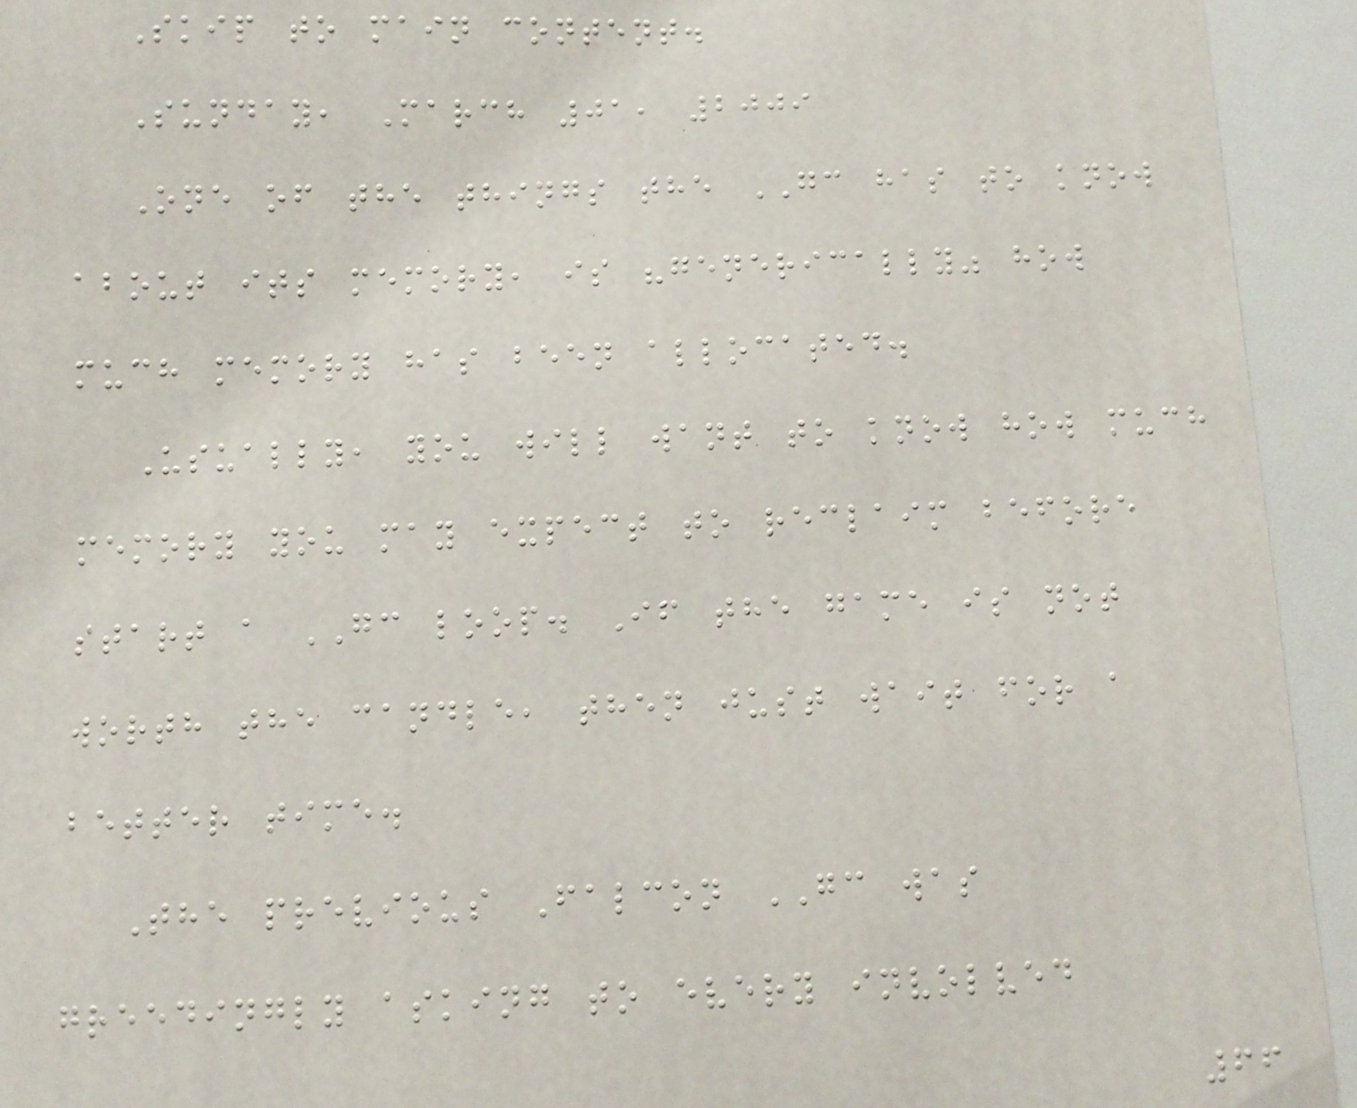Skip to main content.
Sunday, March 01, 2009
One of the things the GC has to know
about its memory, is "generically" how
much memory has been allocated.
Usually, you will want to know how much
memory you may expect to reclaim before
start a GC loop. If the game is not
worth the candle, then just wait for a
better time.
The previous Falcon GC was
greedingly asking to every involved
66
